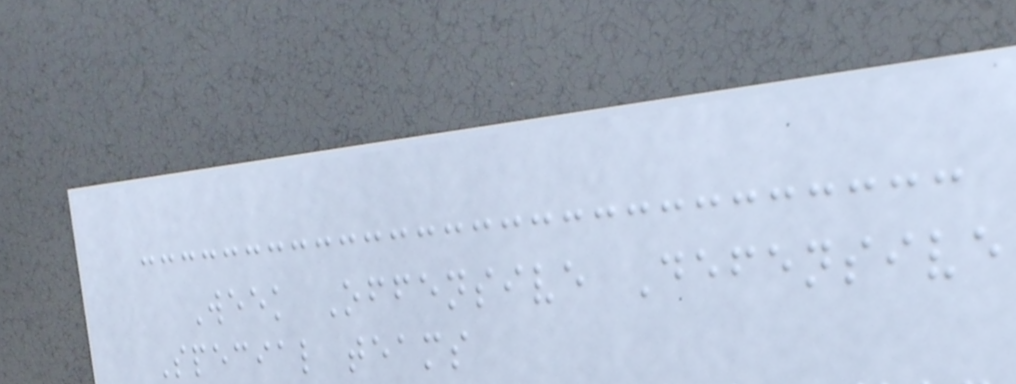Week Offensive Defensive
Special teams
